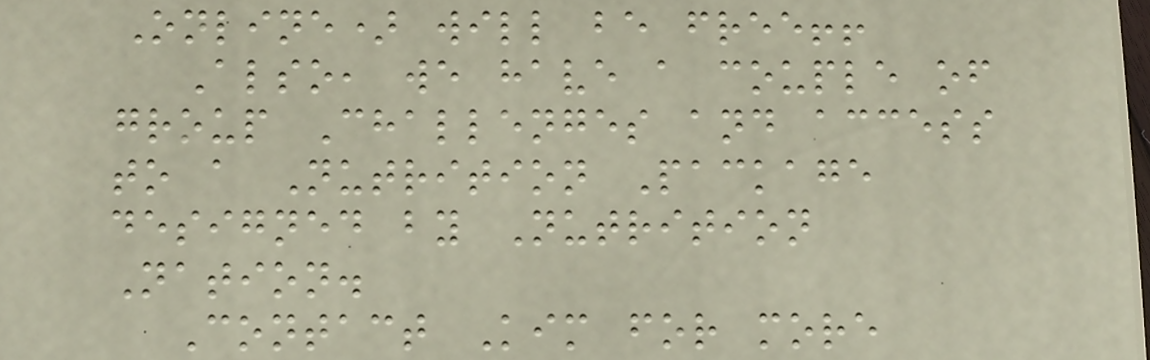Online) will be free!!
Also, we have a couple of
group Challenges and access
to a Nutrition Package
designed by Nutrition
Nation.
Contact Kim for more
